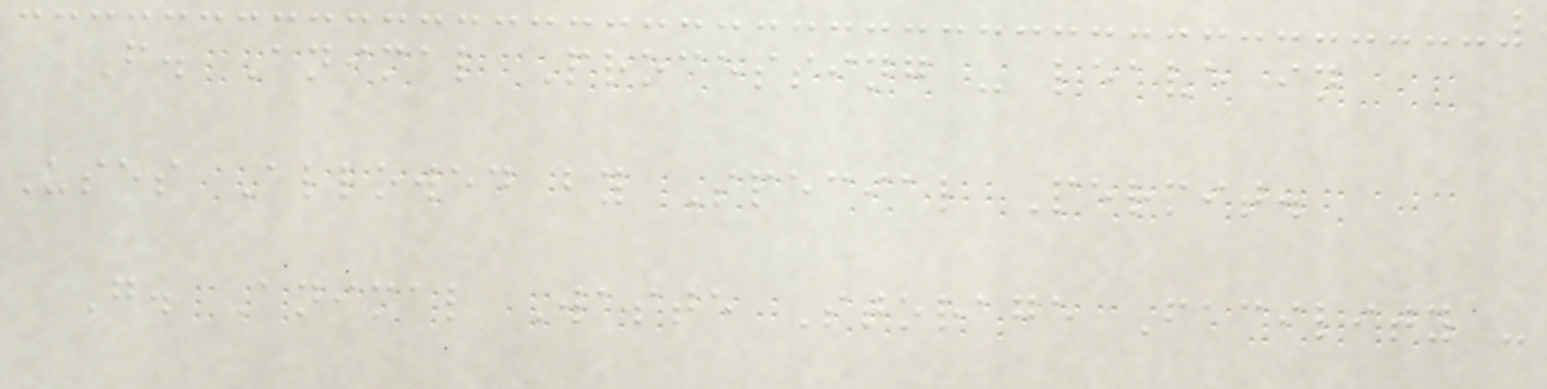F. Animal Processing - leave in
Uses Allowed by Special Permit.
G. Animal Waste Storage Facility -
